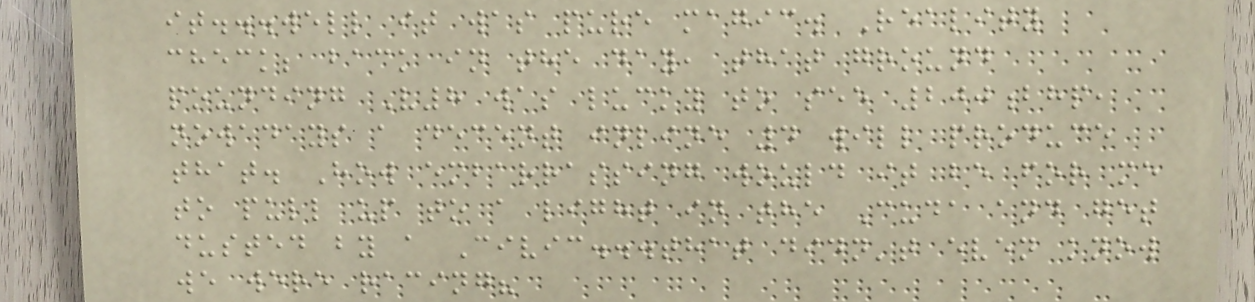it...well it was pure magic. Reality
check; back in the day, that ground
pounding V8 was lucky to see 200bhp,
nowadays a decent inline 4 will produce
that. How embarrassing would it be for me
to pull up to a light in the Cuda and get
dusted by a Civic...that didn't even know
we were racing?
